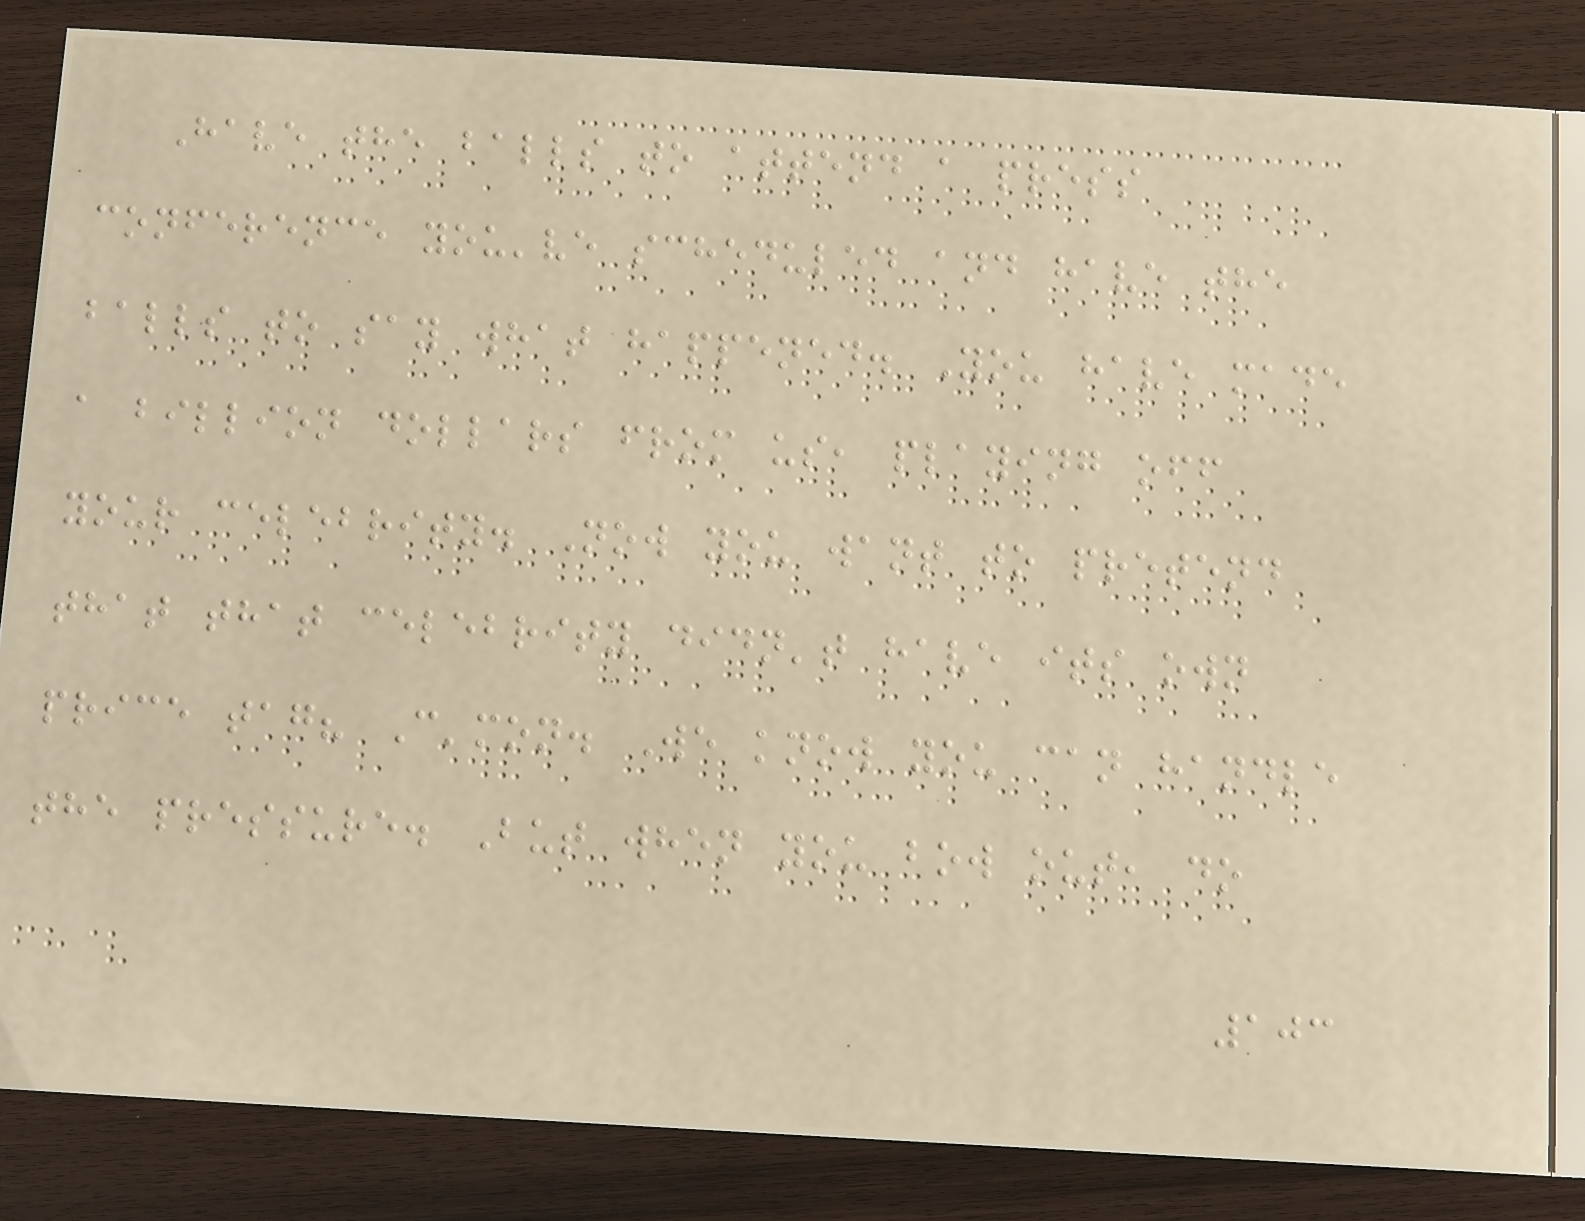Have the balls to attend a press
conference you've scheduled and have the
balls to say what happened. You have made
a billion dollars from us, playing off
your celebrity. Now you want to pretend
that that celebrity didn't have its own
price tag? C'mon. We know you can handle
the pressure. But when you bow out, do
103
